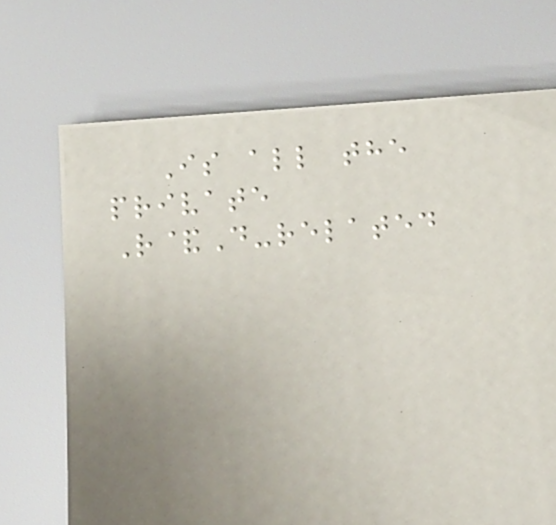Is all the
private
R&D-related
